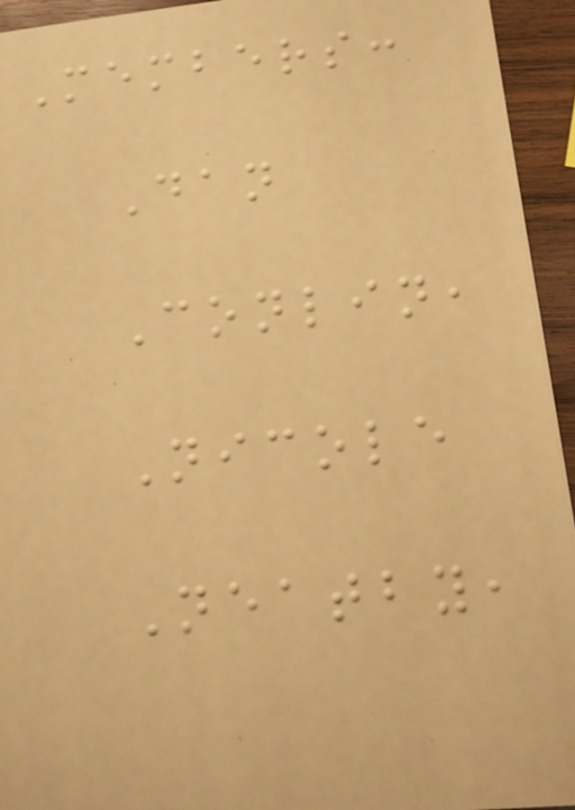Members:
Dan
Conlin,
Nicole
Neatby,
